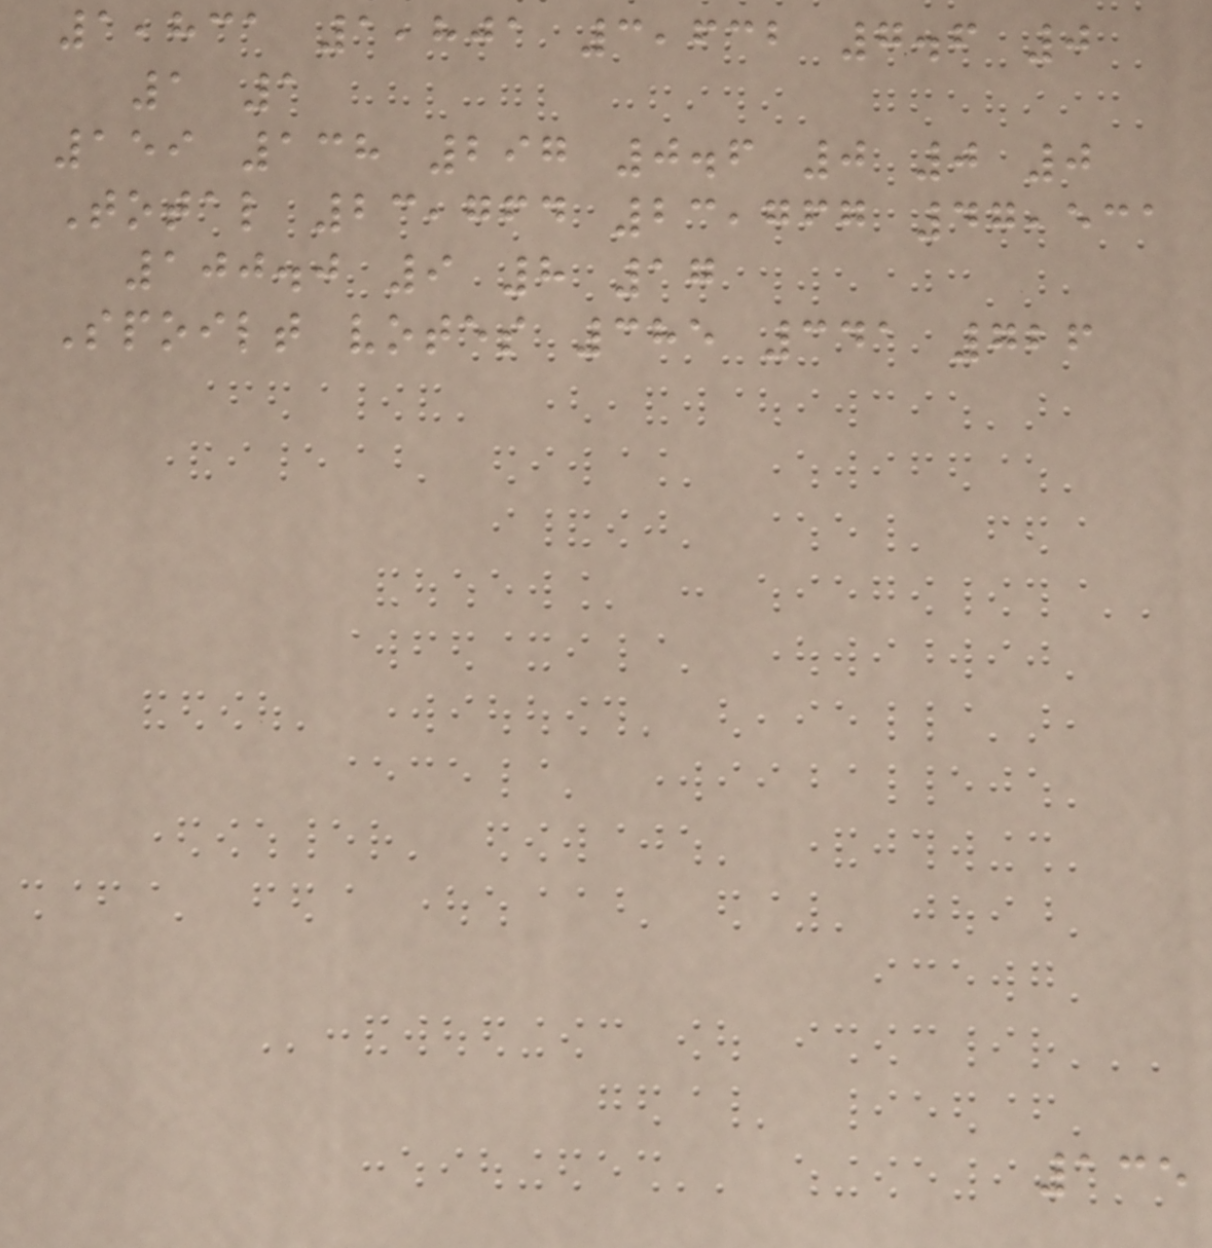1,831 1,801 3,632 7.6 0
1 1
159 138 297 0.6 0 0 0
Total 23,764 23,767 47,531
100.0 9 8 17
Spoilt votes 385 341 726
135
